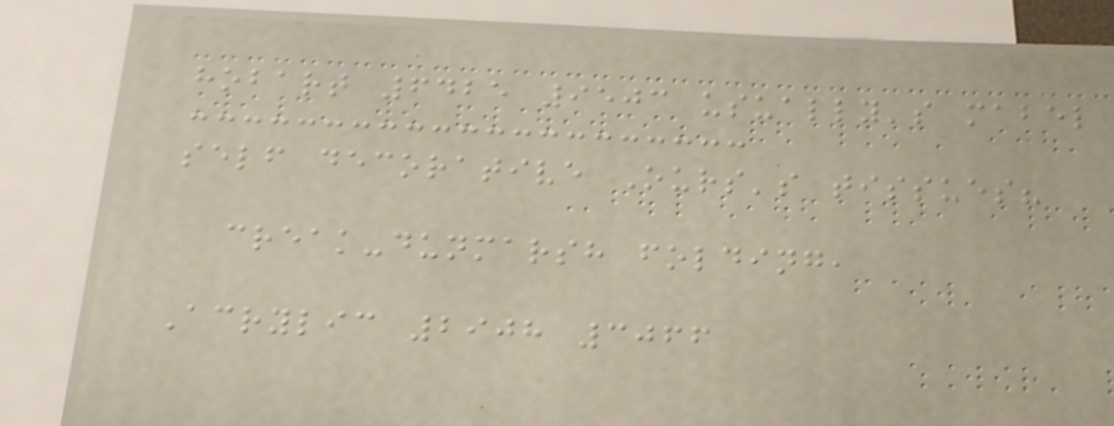hobart 6425 9503 usually's mabel
self decorative Ours's tissues?
creak-dunmarsh folding,
Acrylic 2908 3066
